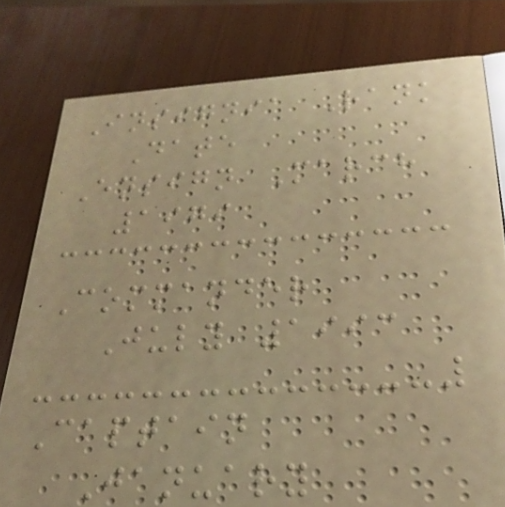Insignia Rank
Date
Ensign March
1979
Commander
July 1993
Captain
January
